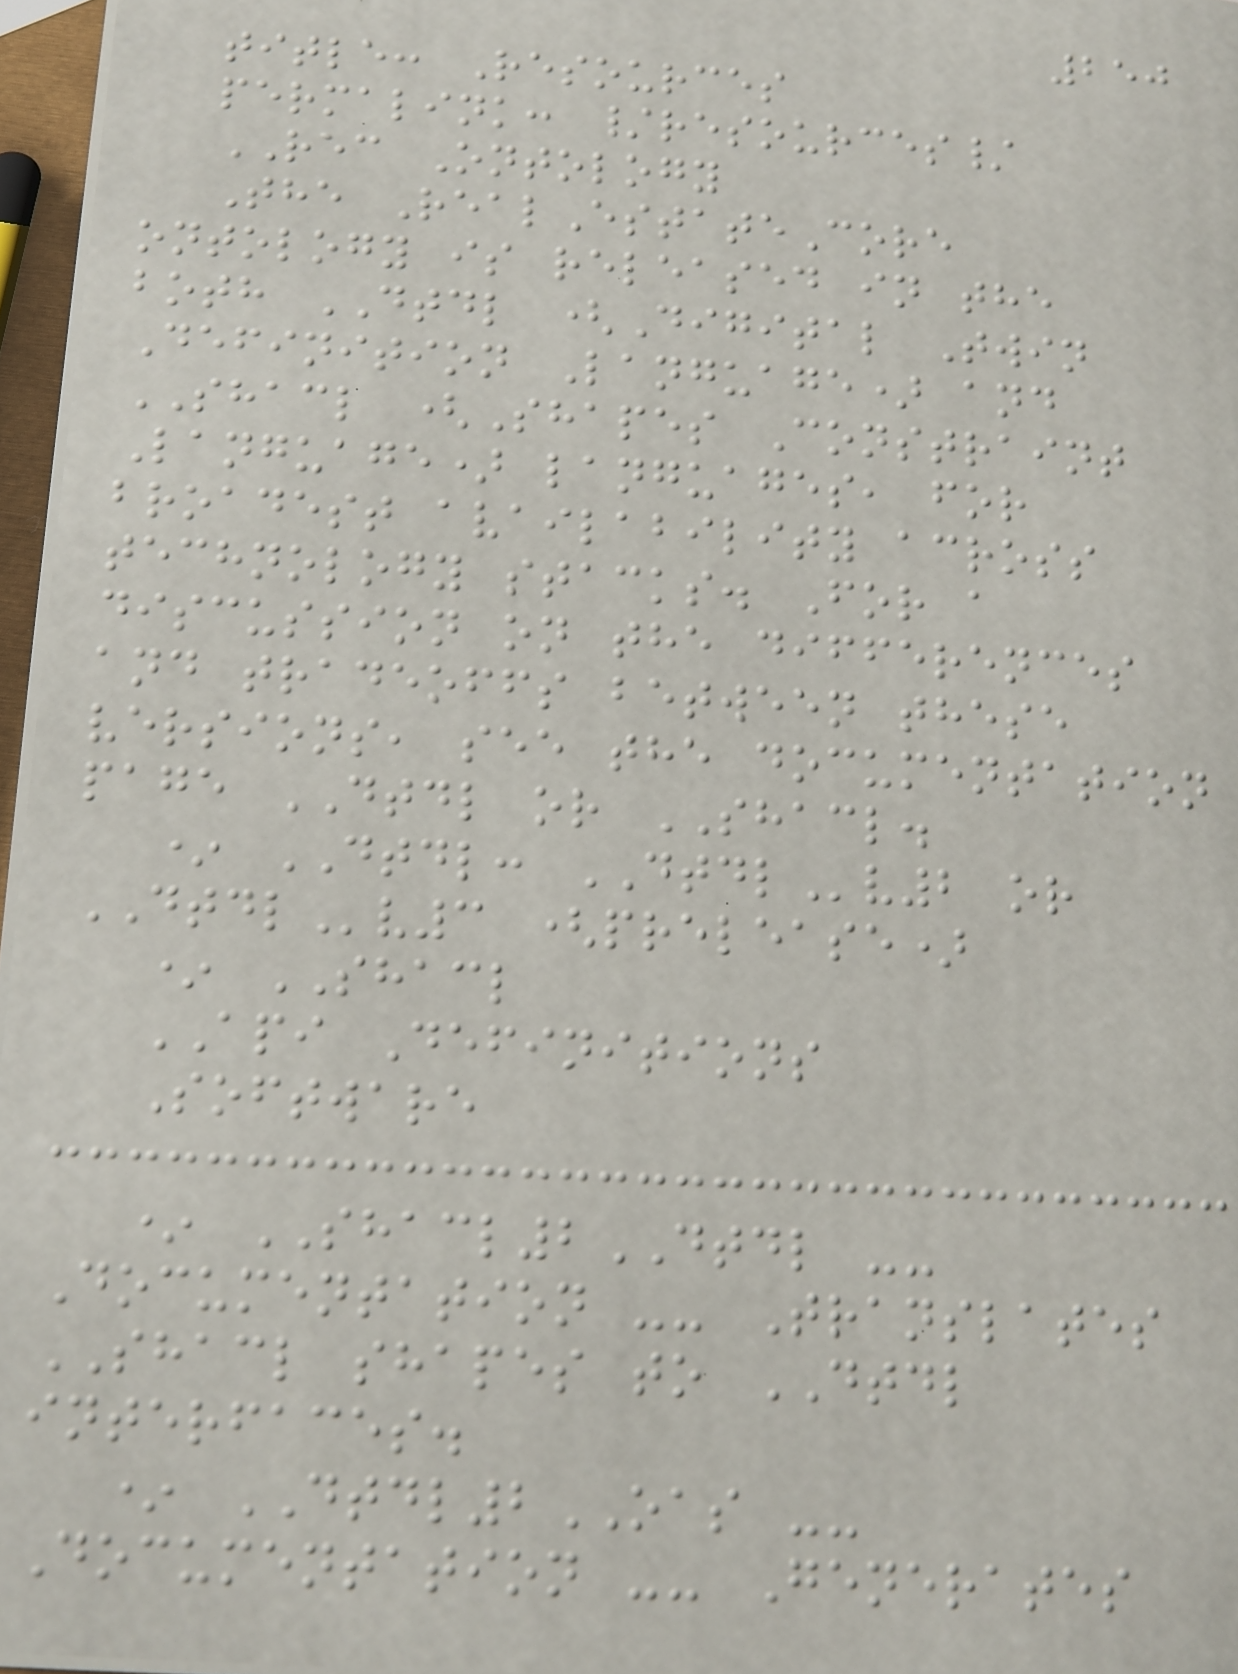250
title: Resources
permalink: /resources/
REC Ontology
The RealEstateCore
ontology is released in the
both DTDL (Digital Twin
Definition Language) and
SHACL (Shapes Constraint
Language) languages, for
broadest availability across
technology stacks. For a
discussion on the differences
and tradeoffs between these
versions, see the documentation
page DTDL or SHACL.
* DTDL: DTDLv2 or
DTDLv3 (prelease)
* SHACL
API Definitions
Software
* SHACL2DTDL --
Documentation -- Translates
SHACL shapes to DTDL
interfaces.
* DTDL2OAS --
Documentation -- Generates
